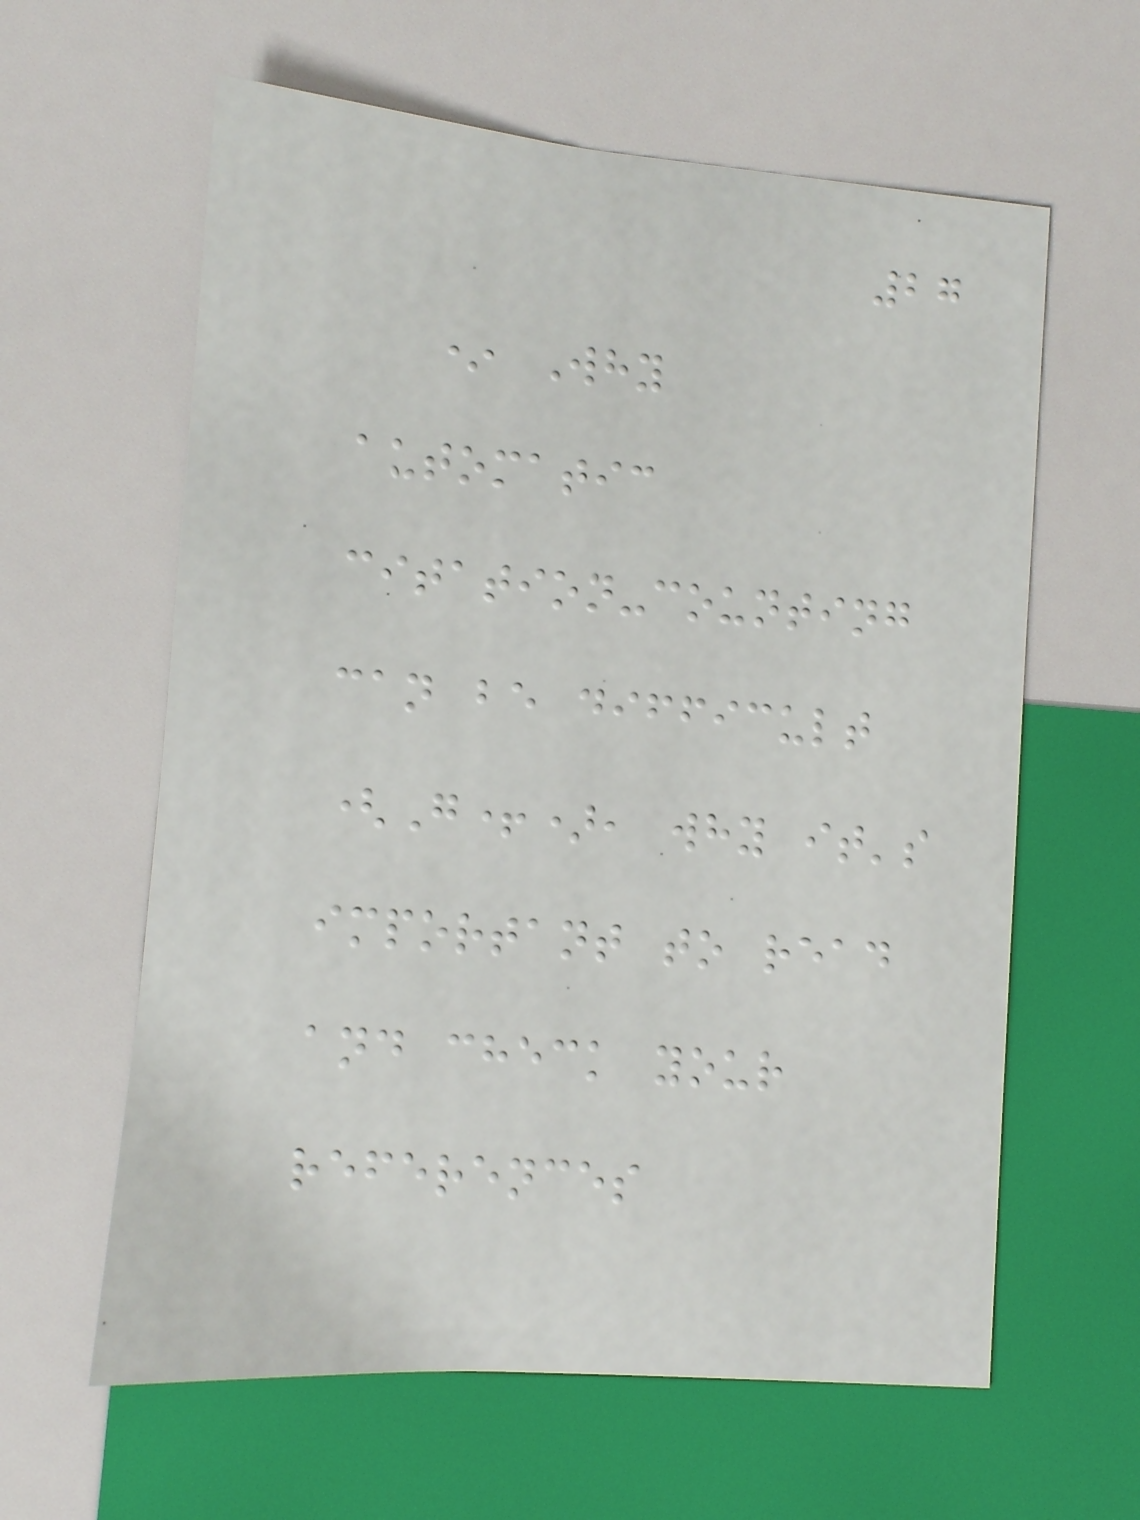27
* Why
automatic
citation-counting
can be difficult
(G+), why it's
important to read
and check your
references
